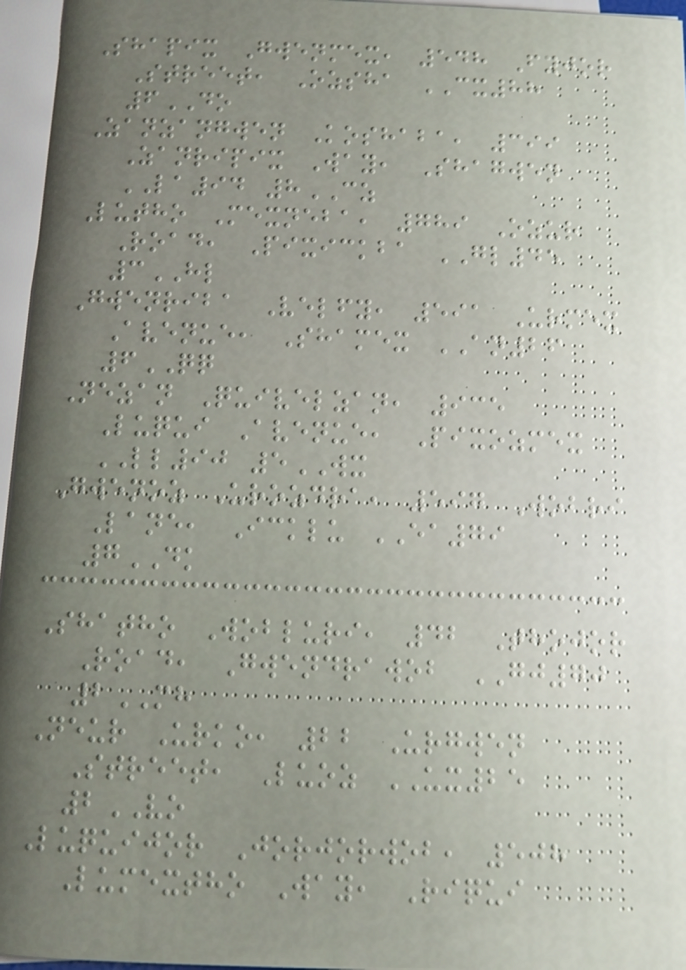Shapix Gwenmex, 548 Fyjor
Street, Ozsha CX88
6DO
Zanzangwen Koshaba, 399
Zanripix Way, Shagwen
LA94 8CZ
Lutho Mexneba, 789 Ozur
Road, Pixickba GL45
3HL
Gwenriba Velfy, 591 Urmex
Avenue, Shamex AN26
6QQ
Nezan Quivelzan, 935
Luqui Avenue, Pixozmex
LL90 5WX
Gwenoz Urozdra, 597 Wobri
Lane, Icklu EA79
7DK
Shatho Wobluri, 42 Thojor
Road, Gwendrawob GJ70
2MH
Neur Urko, 22 Urgwen
Street, Luoz UX25
2VO
Luquijor Jorjorwob, 508
Lumextho Way, Riqui
